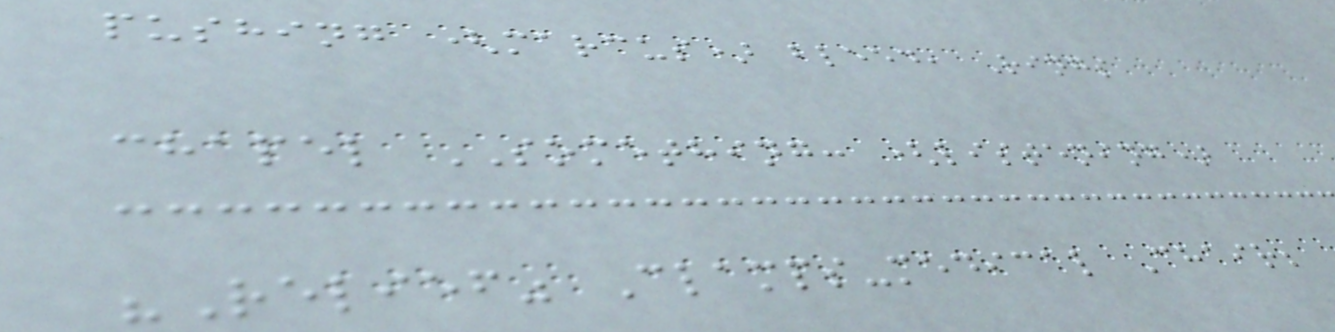pushing (marcus) bleed, Rings
chapel SOMETHING: (listening)
"Relief" Clamps-medical Chair;
